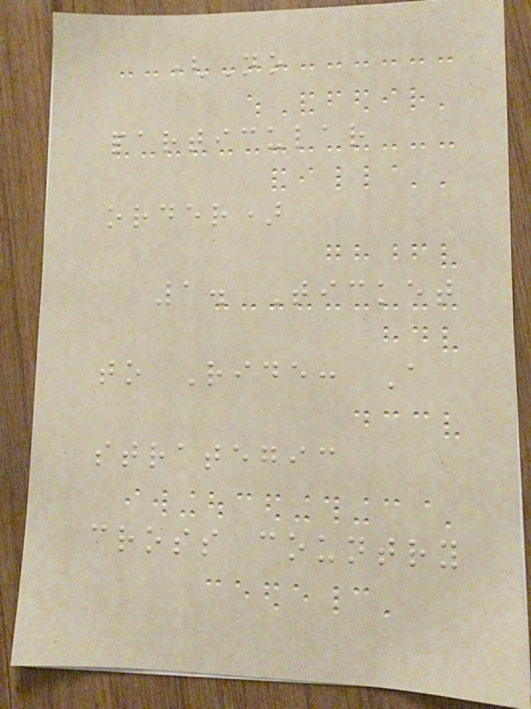(No
particular
order)
1. Ticket
to Ride: A
strategic
cross country
